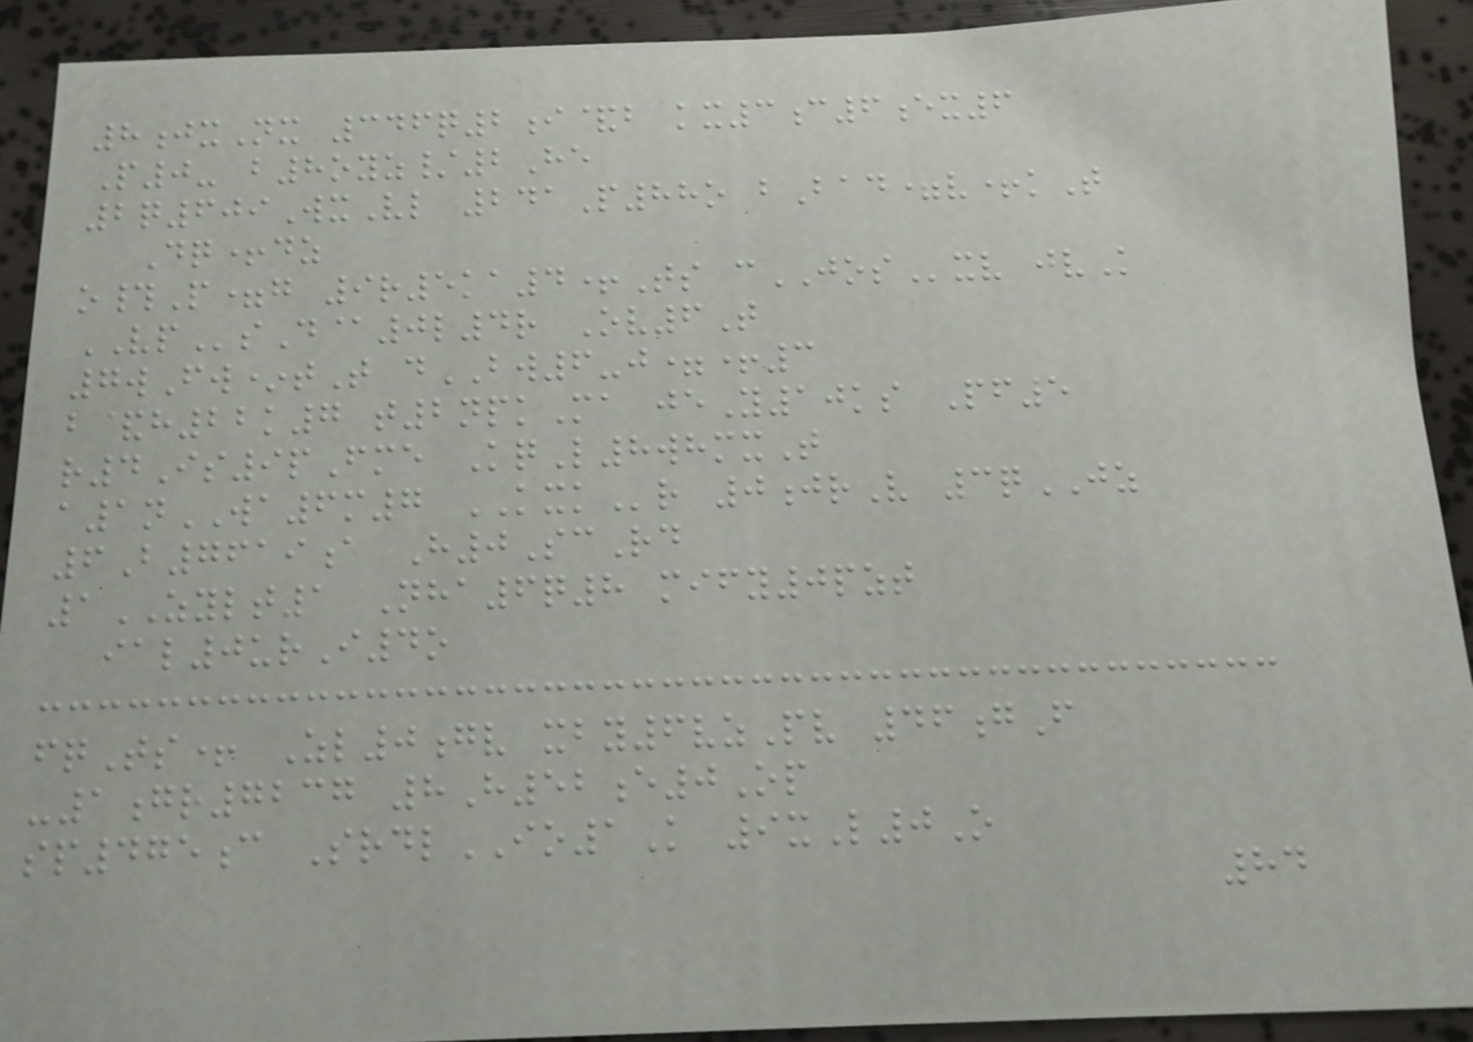8jxNx 346q2i&b kx3c6ex6
P0- b8oyz/2He
2q609WxVl 241P88o bBad=v+kT
Dq+dz
o#P=g 9r5ka4+Ts cJOSxv jvK
VPsD@0l4r Ov6T
7wFw*tT dBW6-j=+3
b&h22k7 t2npkMa jeY10ks Pf5
r4Is9pFme KqL8whmxT
a1nWA6m7 KXKr 0jrV 3qJZ
6B7619a H0ScRd
1ZYLT1 Nha6q8 mify0pzt
ial0urI4o
fqTs+ Zl0gv xby6vzPv 46gF
-1gr7237 8H52e0Op
sp475c SrdlIO1K 9xL0O
84
